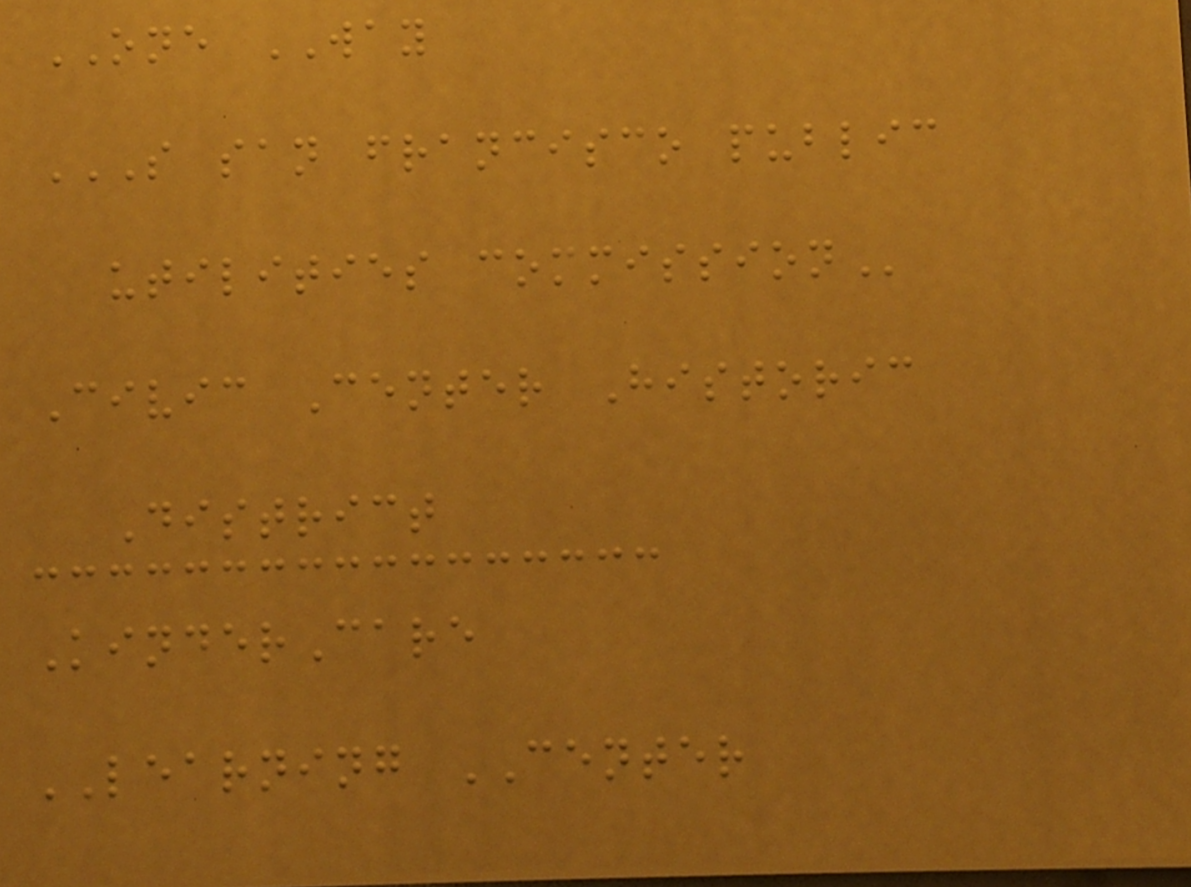ONE WAY
S SAN FRANCISCO PUBLIC
UTILITIES COMMISSION
Civic Center Historic
District
KinderCare
LEARNING CENTER
